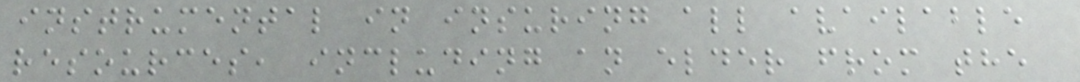instrumental in insuring all available
resources, including an elder from the
